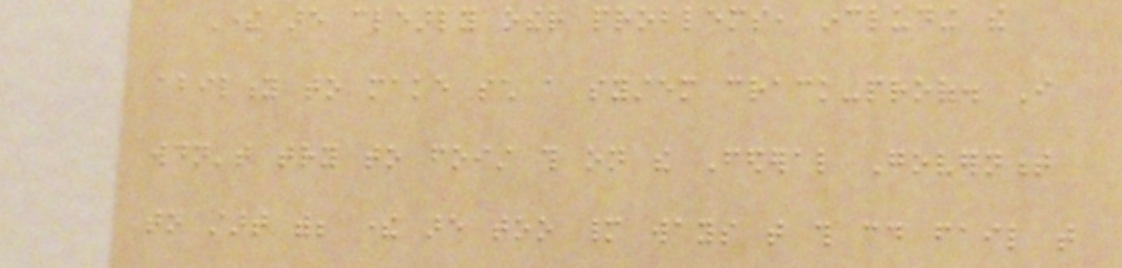There are clearly other problems, including the
ability to make such a system crack-proof. I
wouldn't try to foist this on the Federal Government
to start with; there are too many ways that this could fail that
